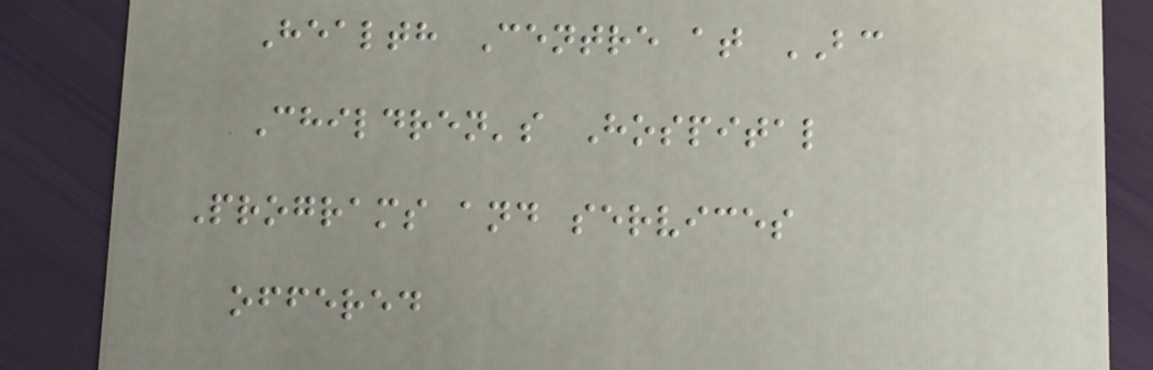Health Centre at BC
Children's Hospital
Programs and services
offered
